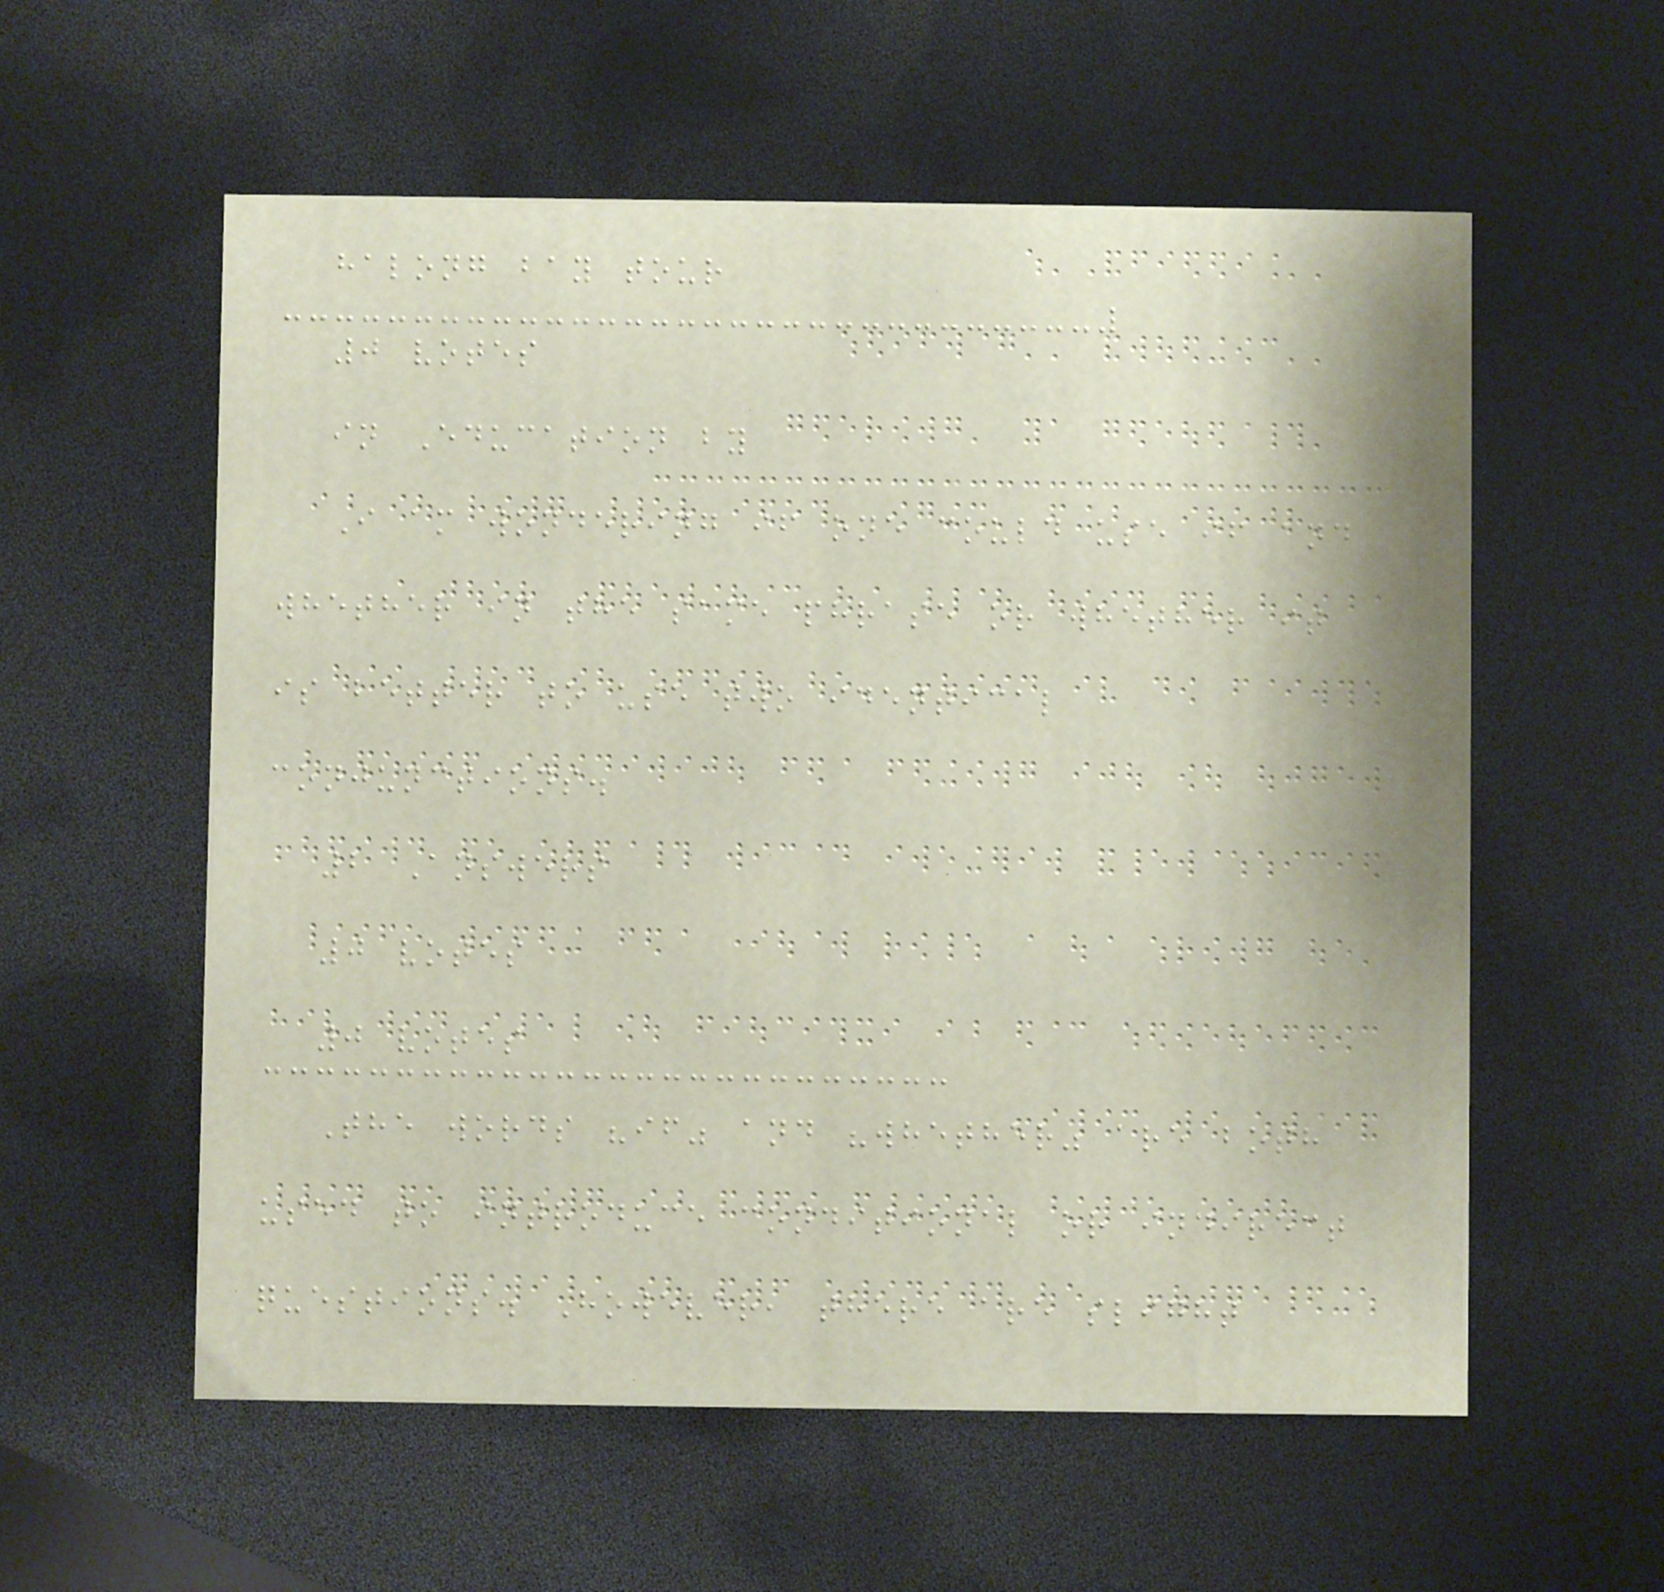halong bay tour
0 votes
in Education by
I am wondering if one could use if and
whether in the same phrase or whether it
is better to use two identical
conjunctions.
2 Answers
0 votes
0 votes
The words "if" and "whether" are both
used to introduce conditional or indirect
questions. However, there are slight
